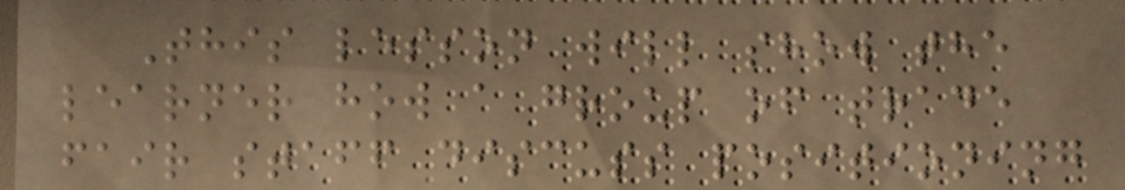This lesson will show the
learner how a group of trade
fair staff discuss positioning
